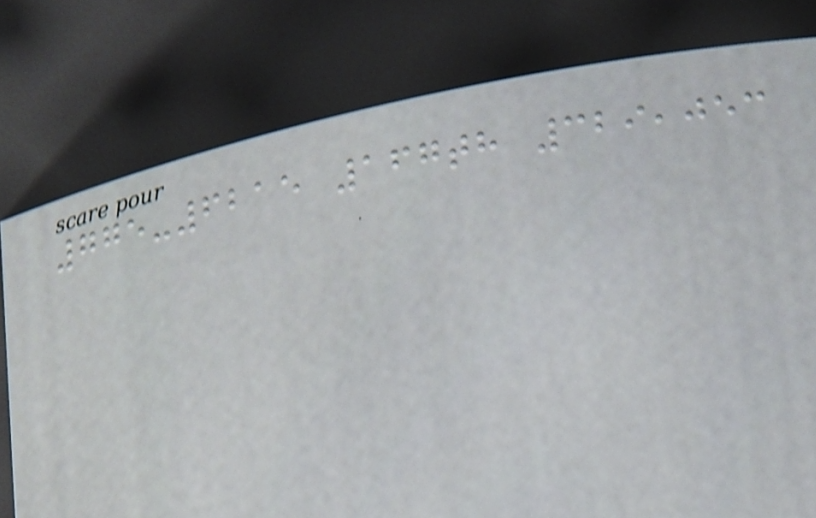775-6215 167th 329,053
